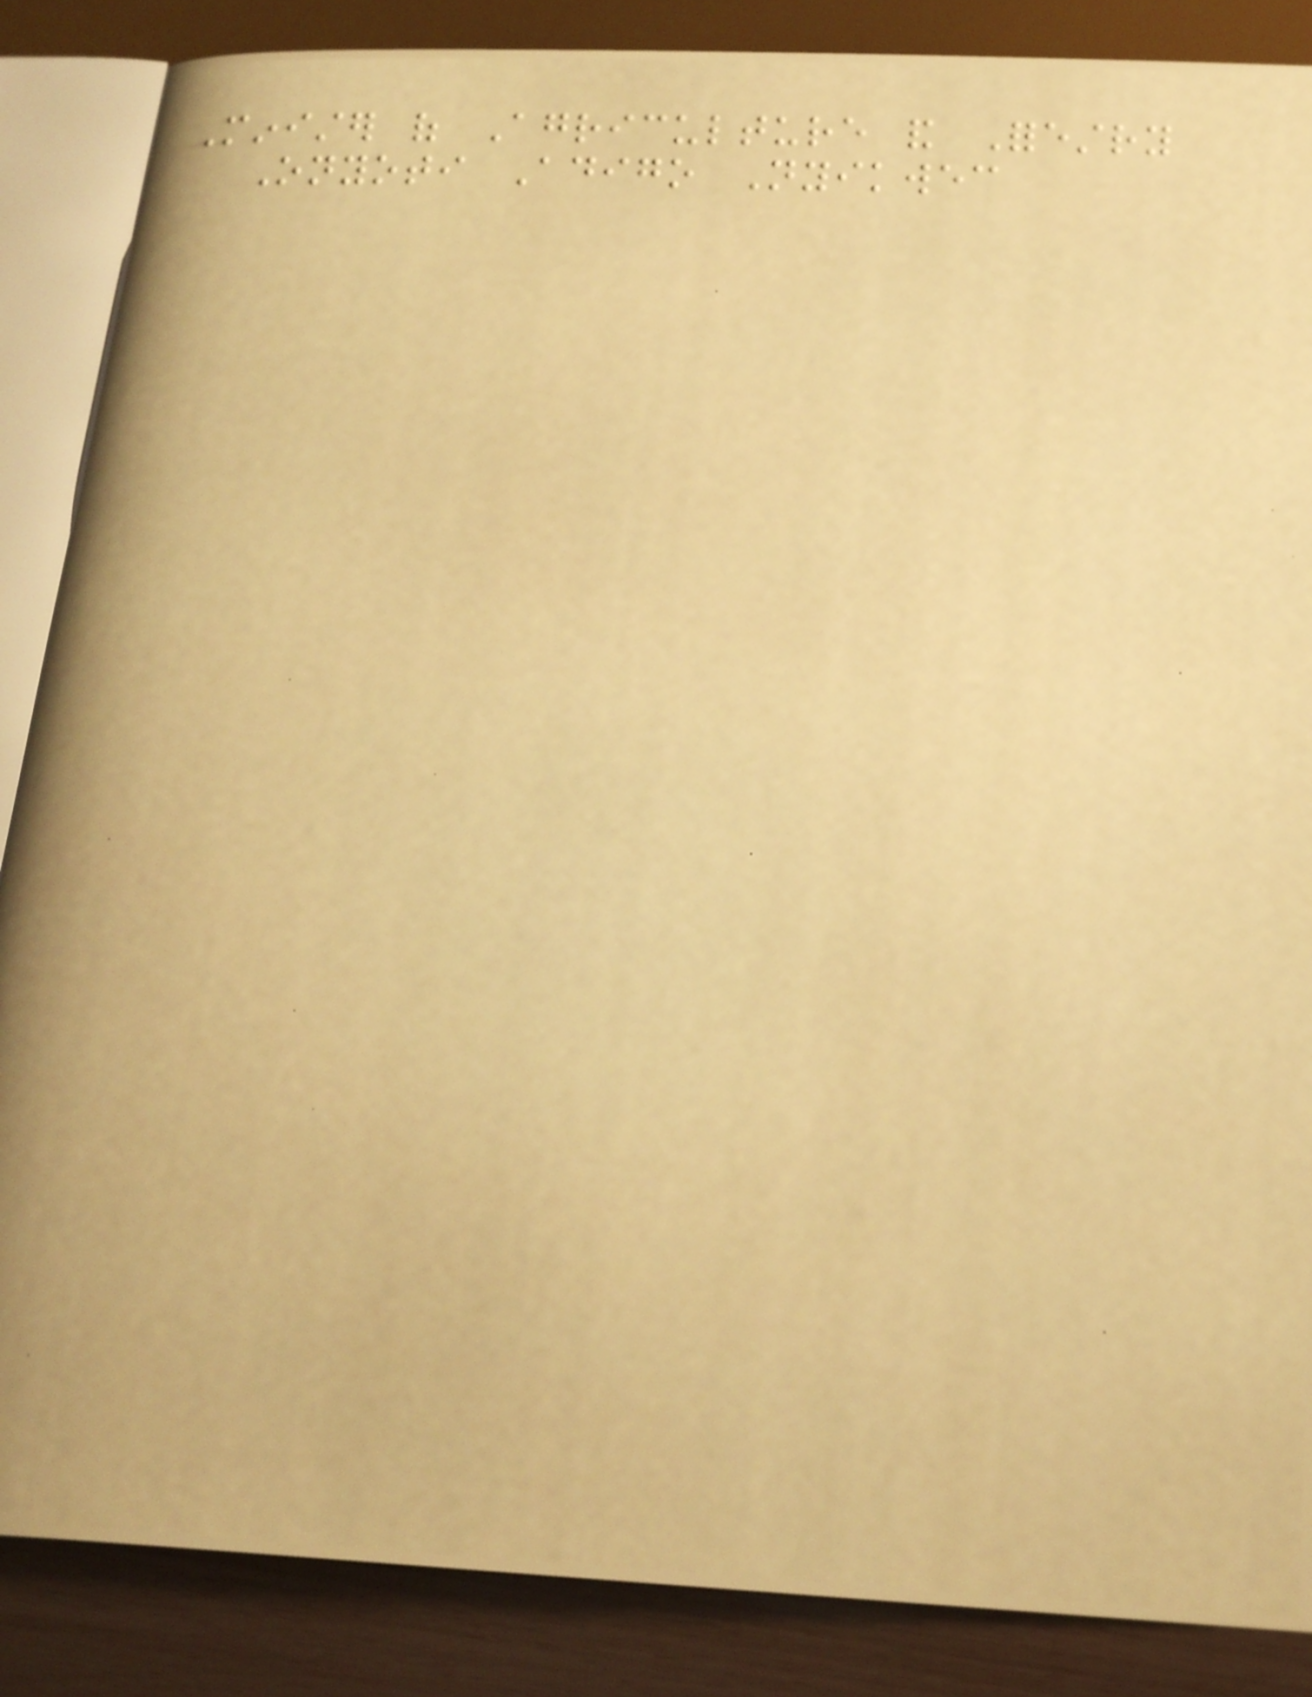Minister of Agriculture and Forestry
Onyoti Adigo Nyikwec
